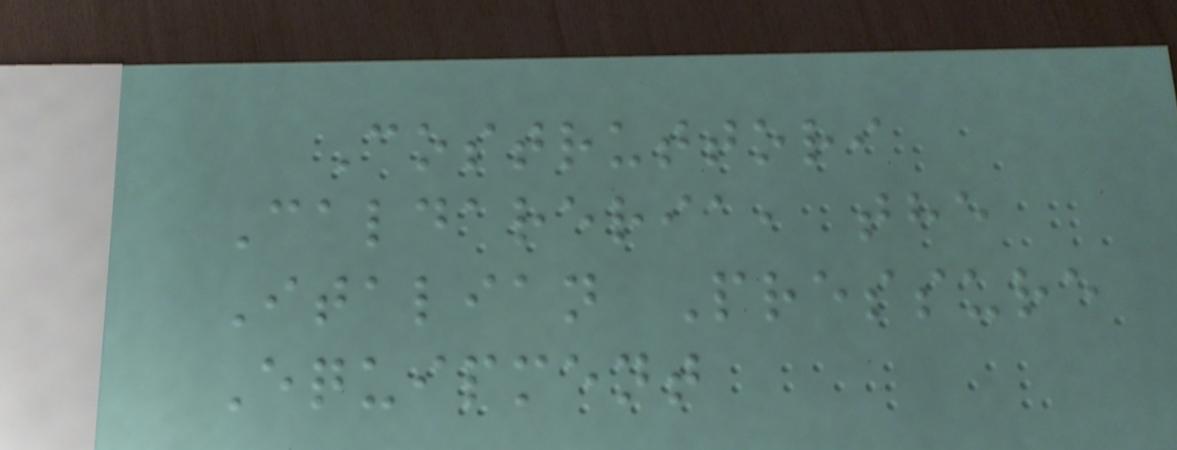Costruttori
Caldareria, the
Italian Pressure
Equipment
